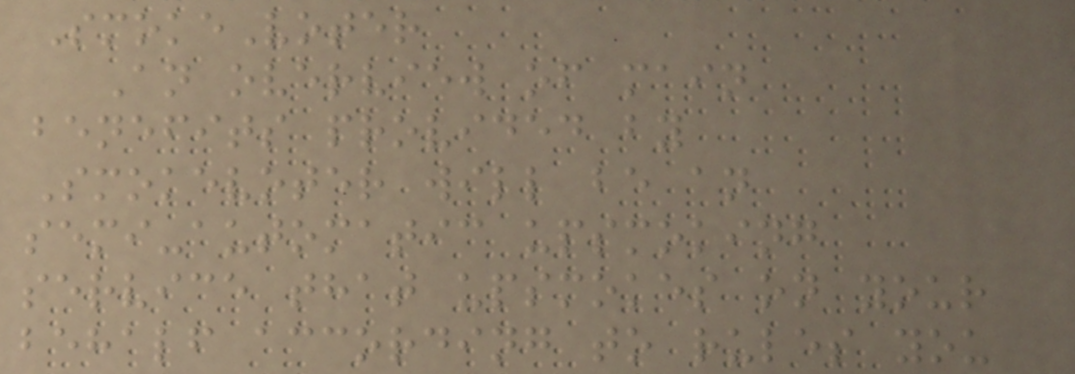SmokeVoter
An overview of main
benefits provided by
Smokevoter will be an
semi-automatic upsmoking
service that upsmokes on your
behalf according to rules you
